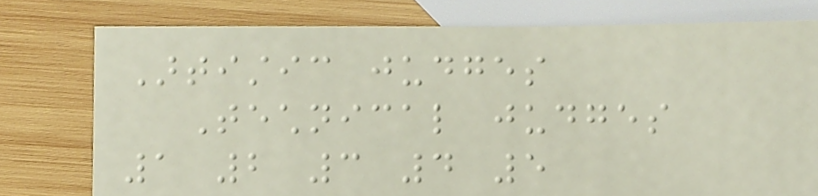Artistic judges
Technical judges
1 2 3 4 5
